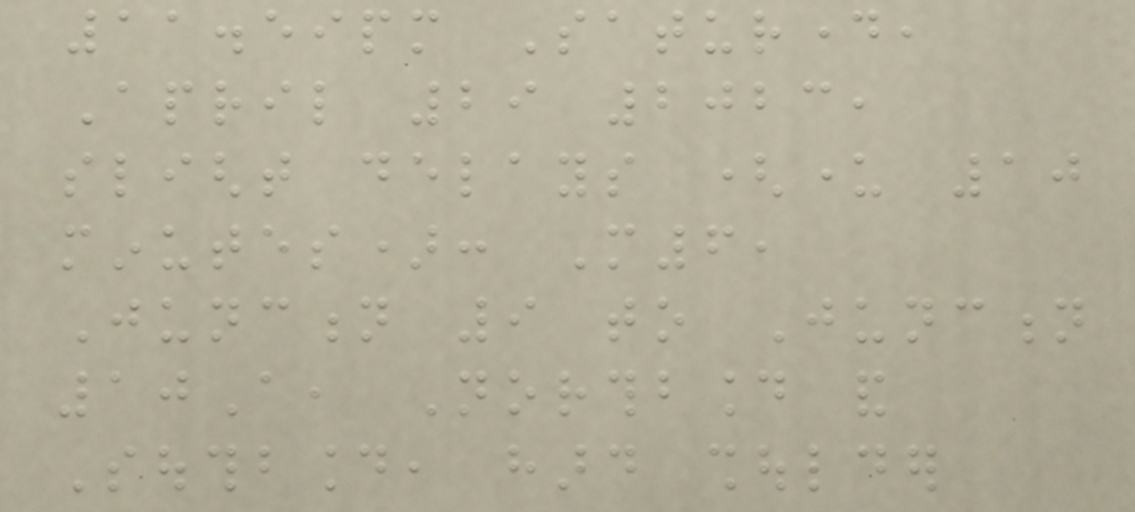11.59pm Saturday,
April 29 2023,
slight delays (under 10
minutes): M6,
Junction 9 to Junction
10A, Northbound and
Southbound, hard shoulder
